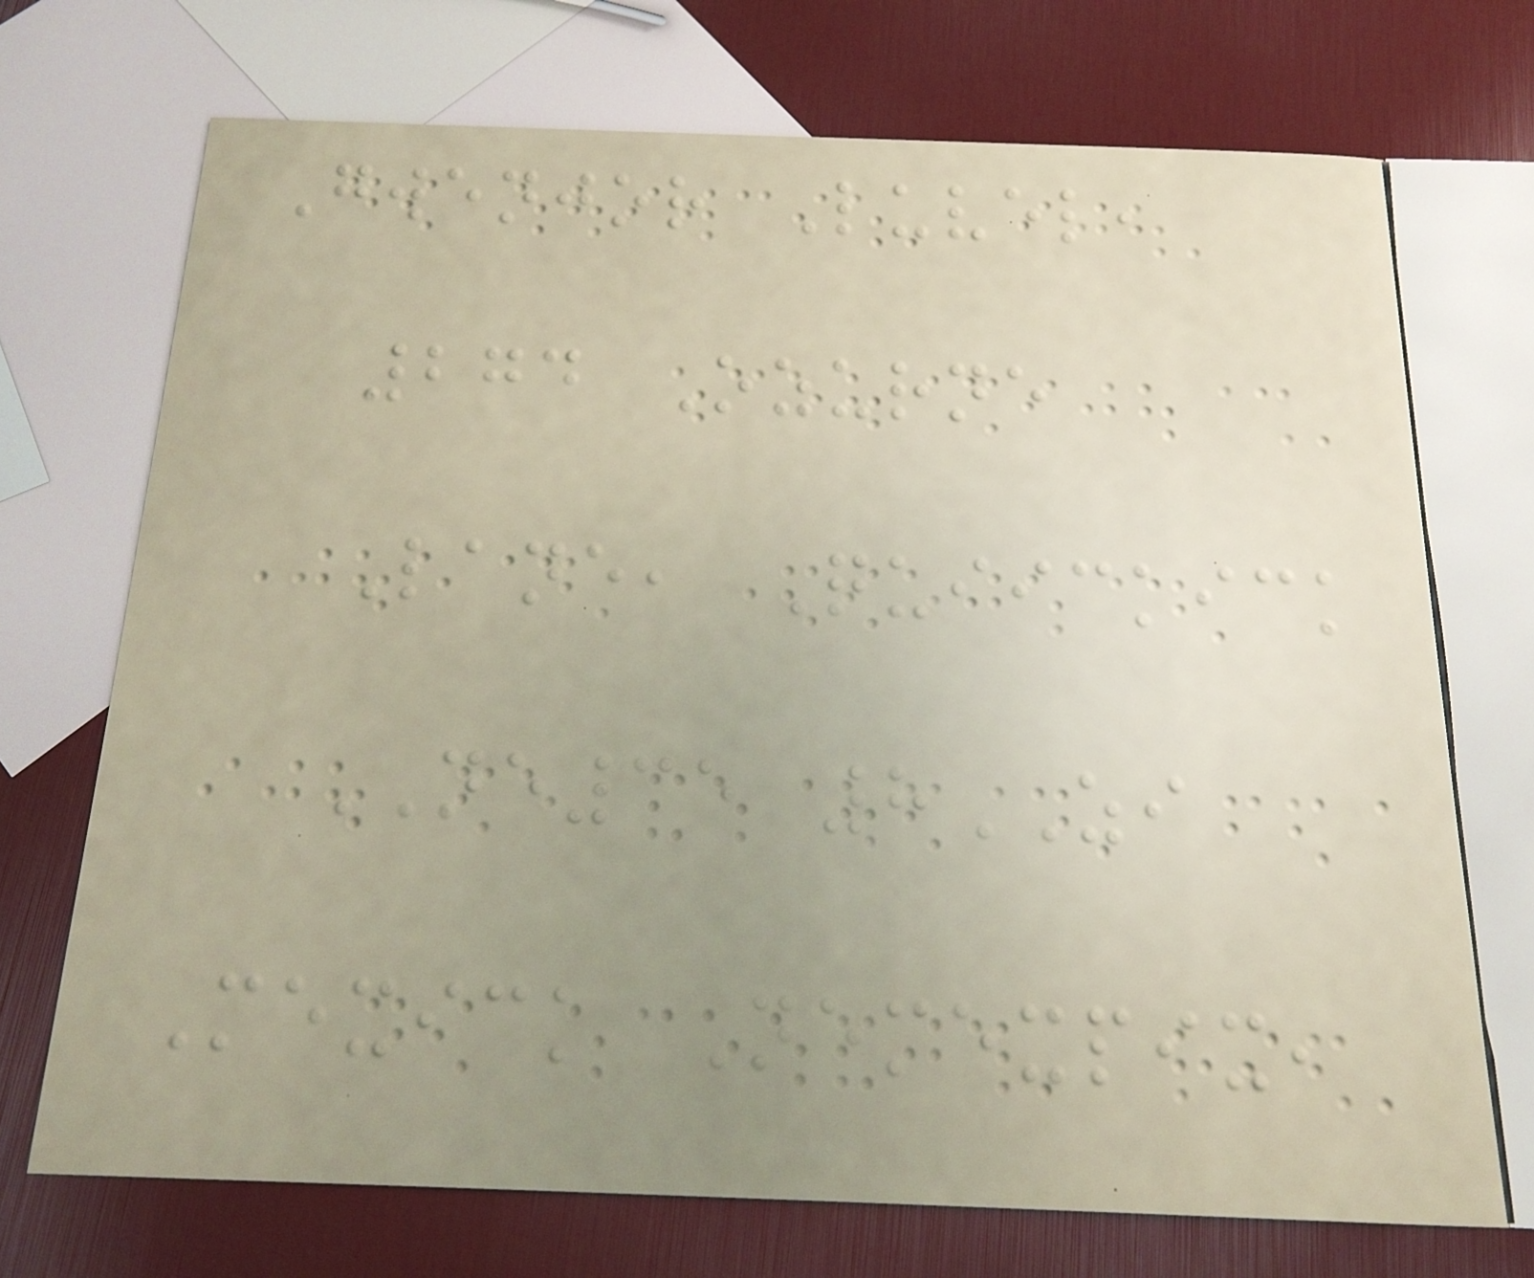Gwenjor Luvel,
274 Ozurne
Lane, Quiickick
NE35 8ZI
Mexick Nemexpix,
